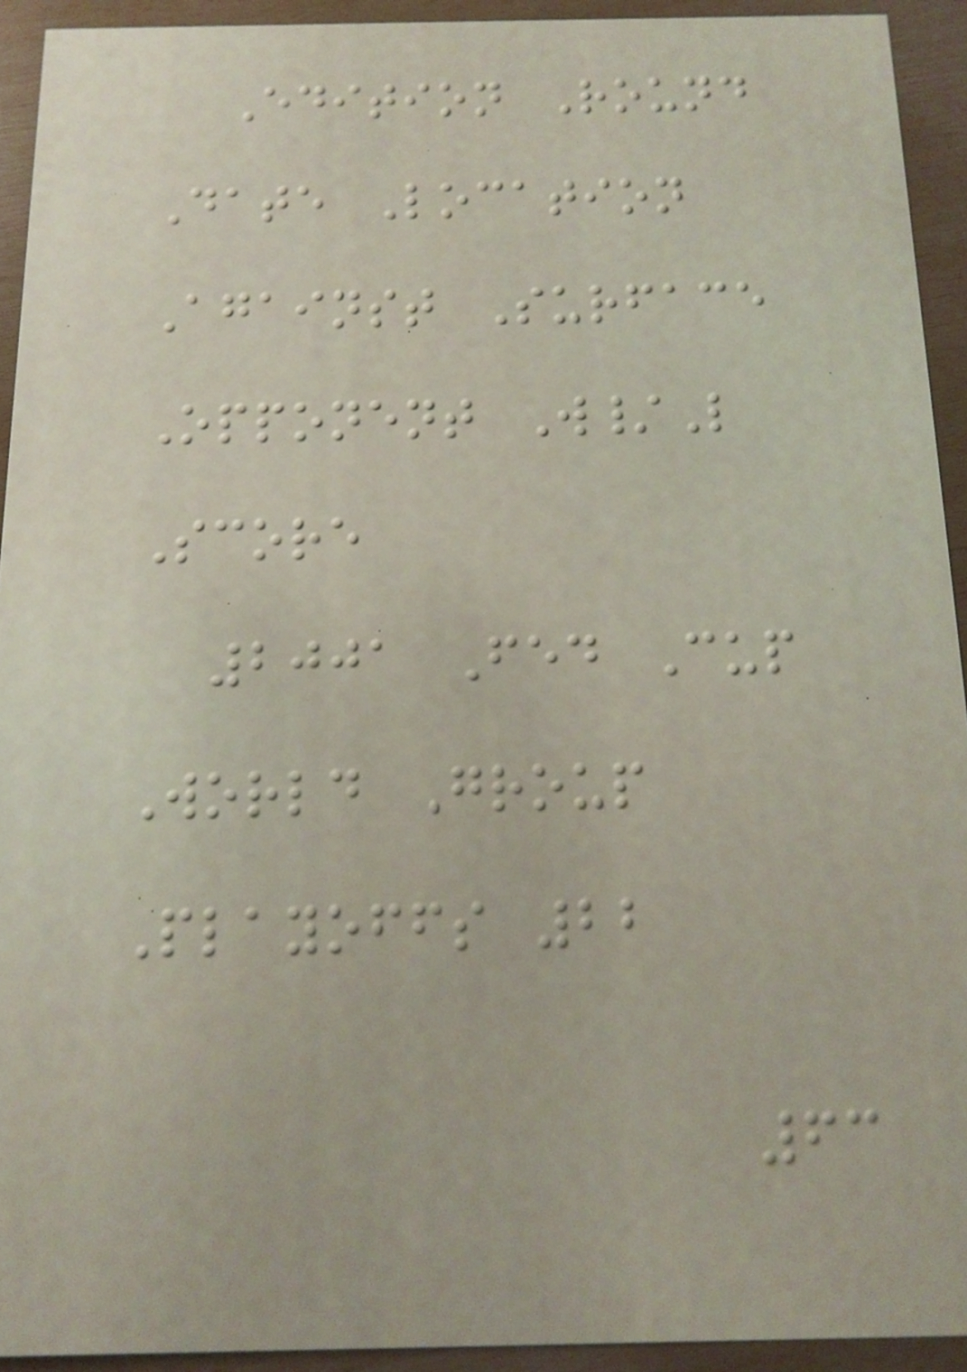Edition Round
Date Location
Against Surface
Opponent W/L
Score
2001 Fed Cup
World Group
Playoffs 22
63
